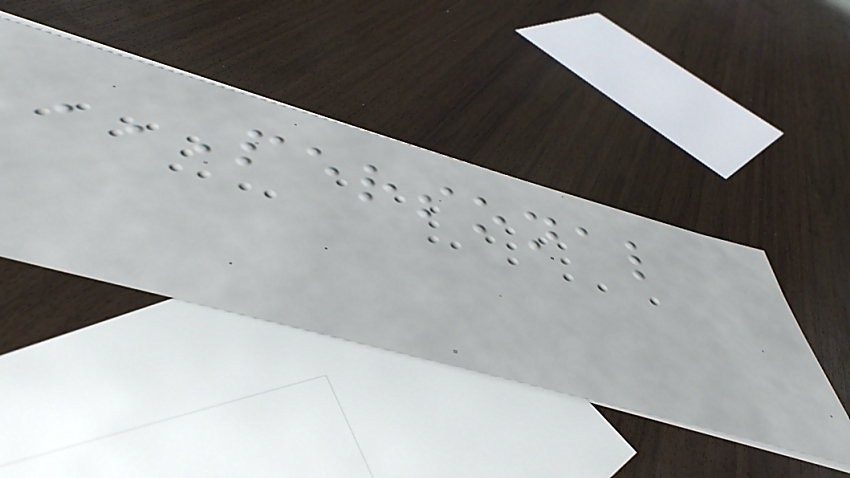PERSONAL
